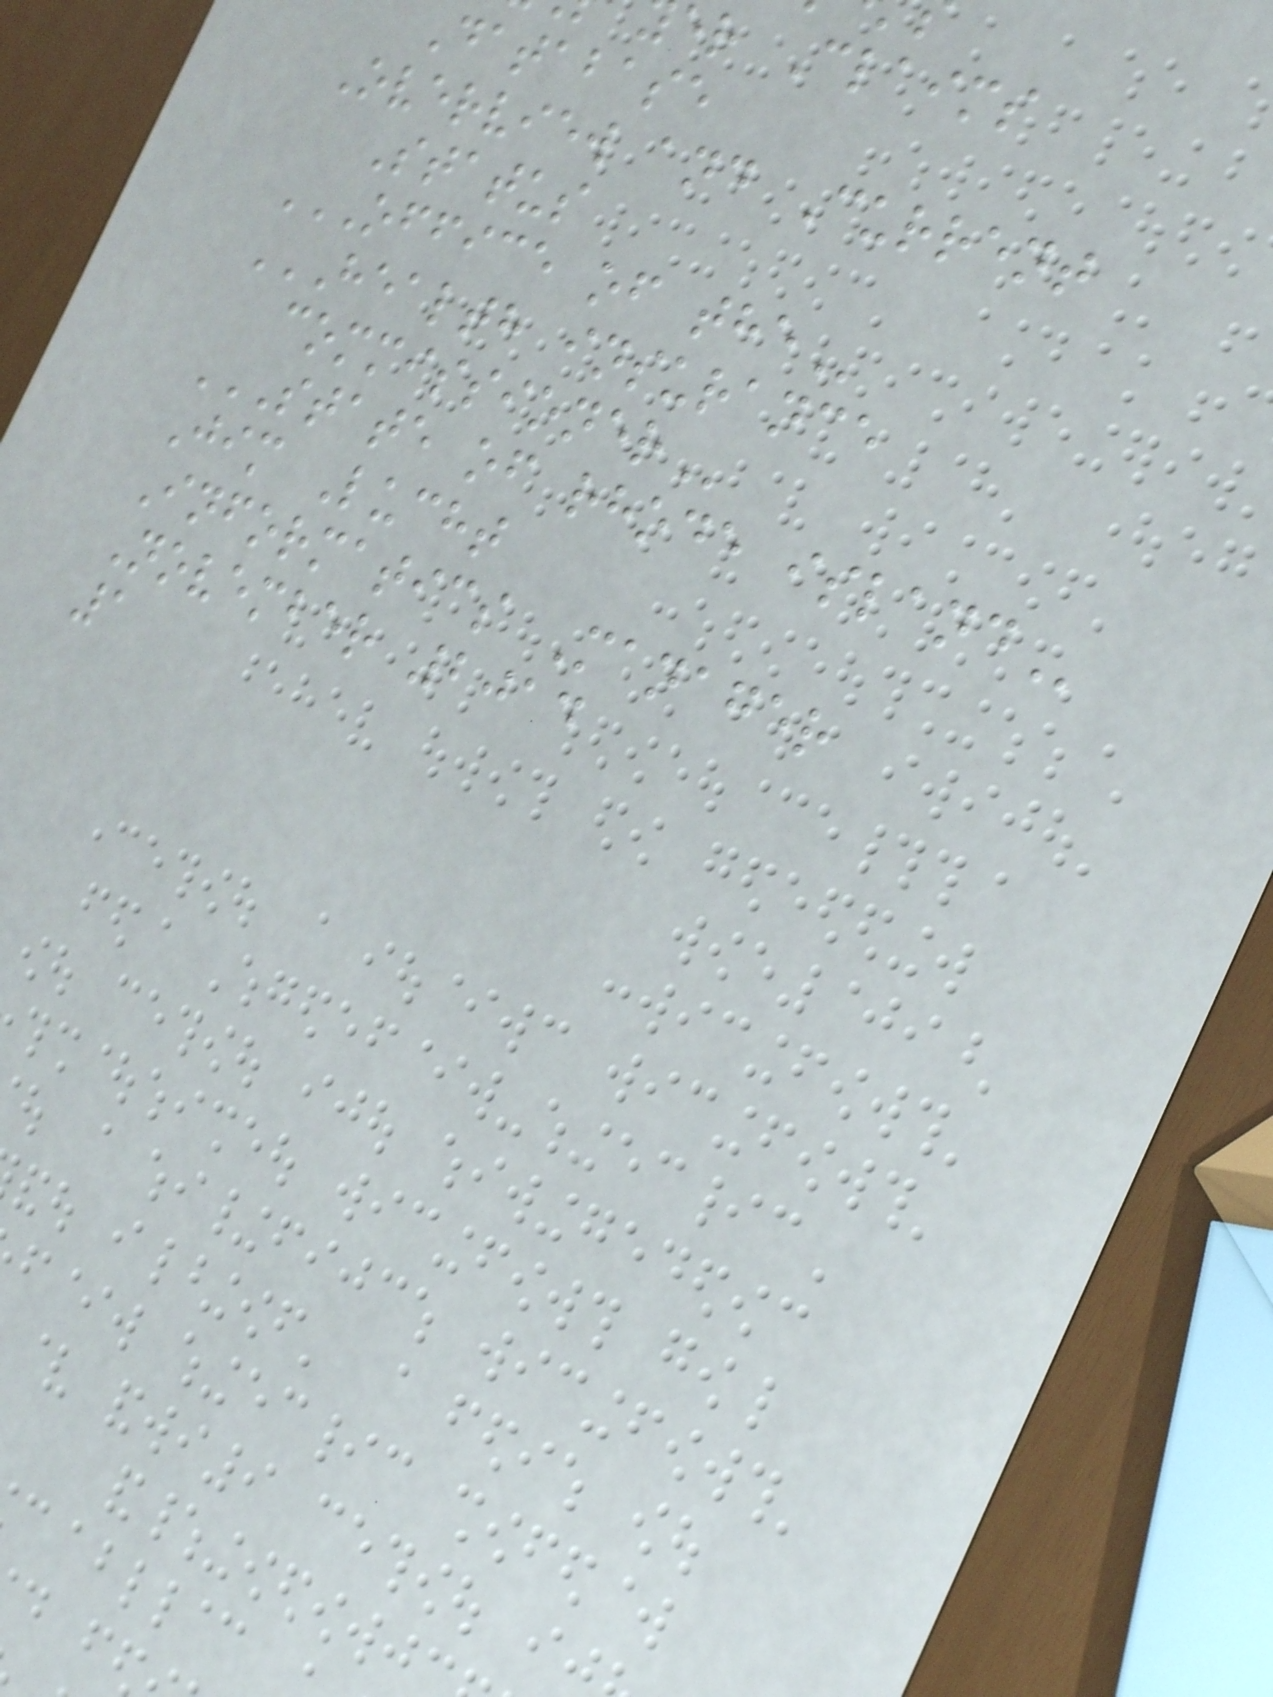er Claims
Database
Overview and Current
Status
OFFICE OF THE
HEALTH INSURANCE
STATE OF RHODE ISLAND
Jim Lucht
Informatics Manager
November 2014
1
